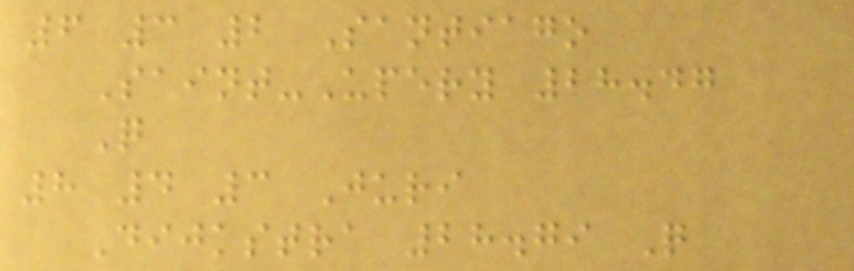6 3 2 Santiago
Saint-Upery 28.47
Q
8 4 3 Juri
Dijkstra 28.79 Q
